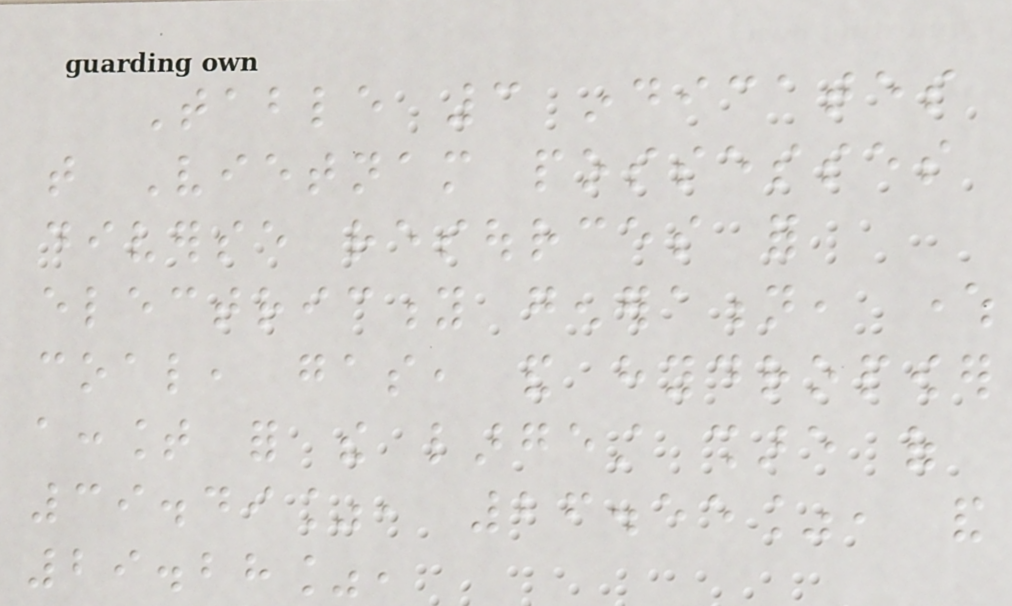Table 3 indicates
that Vietnam possesses
diverse resources for
electricity generation, where
coal, gas, and hydropower
account for the largest share of
39.49%, 26.55%, and
29.28%,
